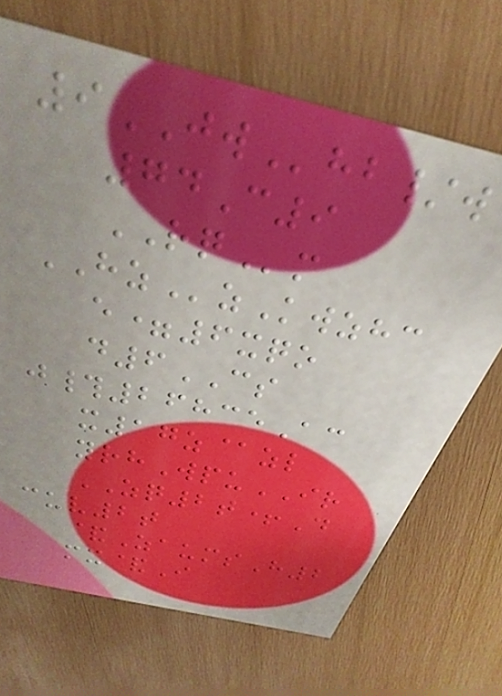9JWhb/w
74C9
RQm
HZzKwzhc
e=6xqo
d6CS
j#26835Ac
x17z@zl
yrhWpuIR
ZQ2t+D
cuv2t
&ZaumsH2
mx&I
